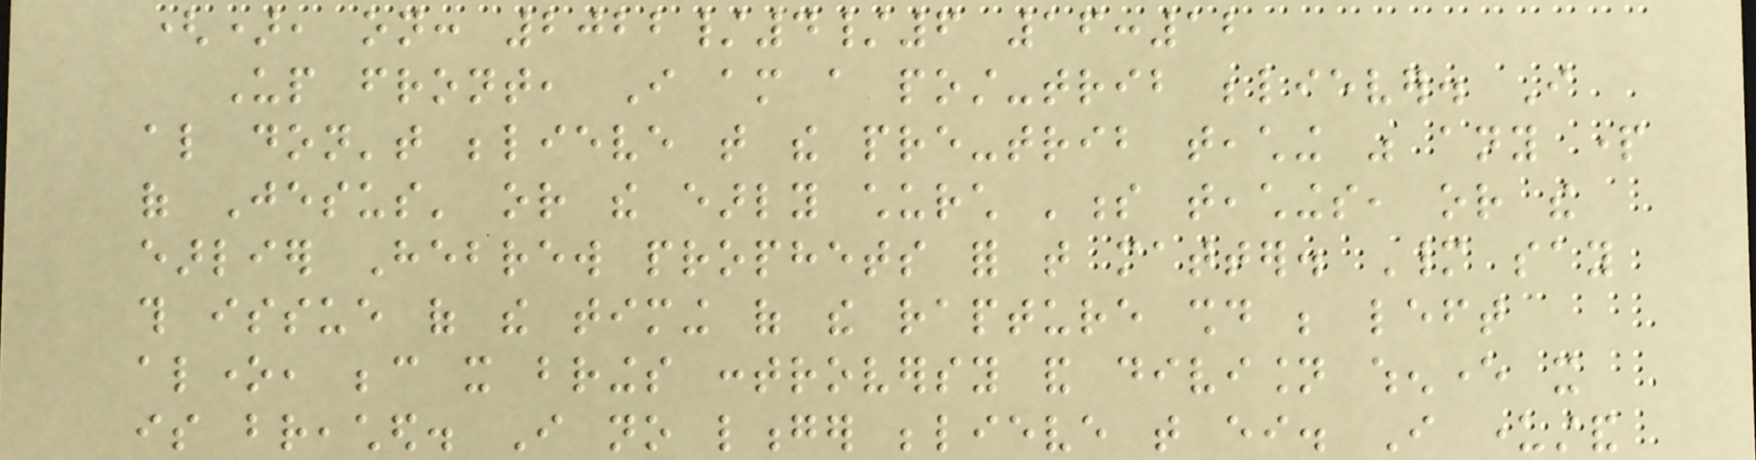(), on: 2022/4/6 16:12
Up front, I am a post-trib believer. I
also don't believe that the pre-trib teaching was any part
of Jesus' or the early church 's teachings, or the
earlier Hebrew prophets for that matter. Many say
this issue of the timing of the rapture should be left
alone, because it brings controversy and division whenever it
is breached. I no longer believe that either. I understand
